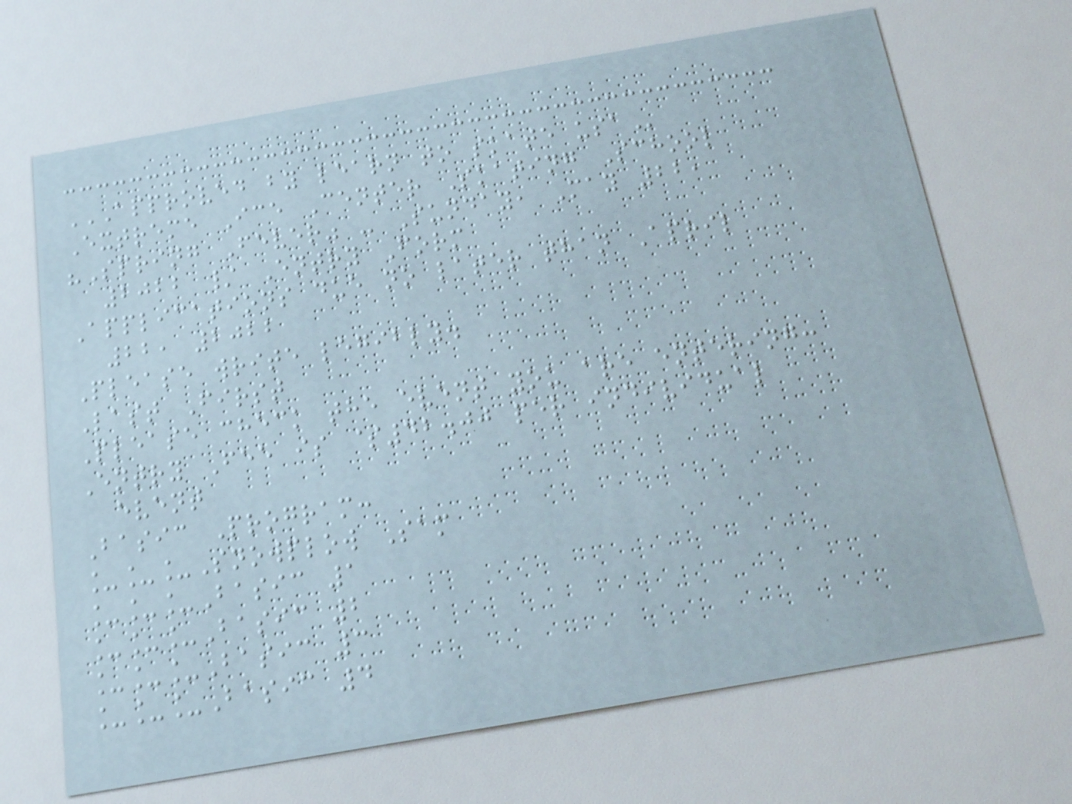APPROVED BY LEARN TO SKATE USA
Extreme Ice Center Skating School
"Spring Fever" - Sunday, May 22,
2022 / Entry Form
Applications due no later than April
22, 2022
Please write legibly.
Last First
Please check the event you are entering:
Entry Fee is $42.00 per individual
event
Basic Program:
___Snowplow Sam
___Basic 1
___Basic 2
___Basic 3
___Basic 4
